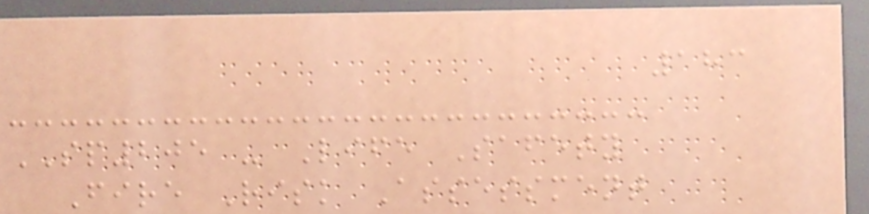183
SP205 - Life Safety
Fire Risk Assessment
